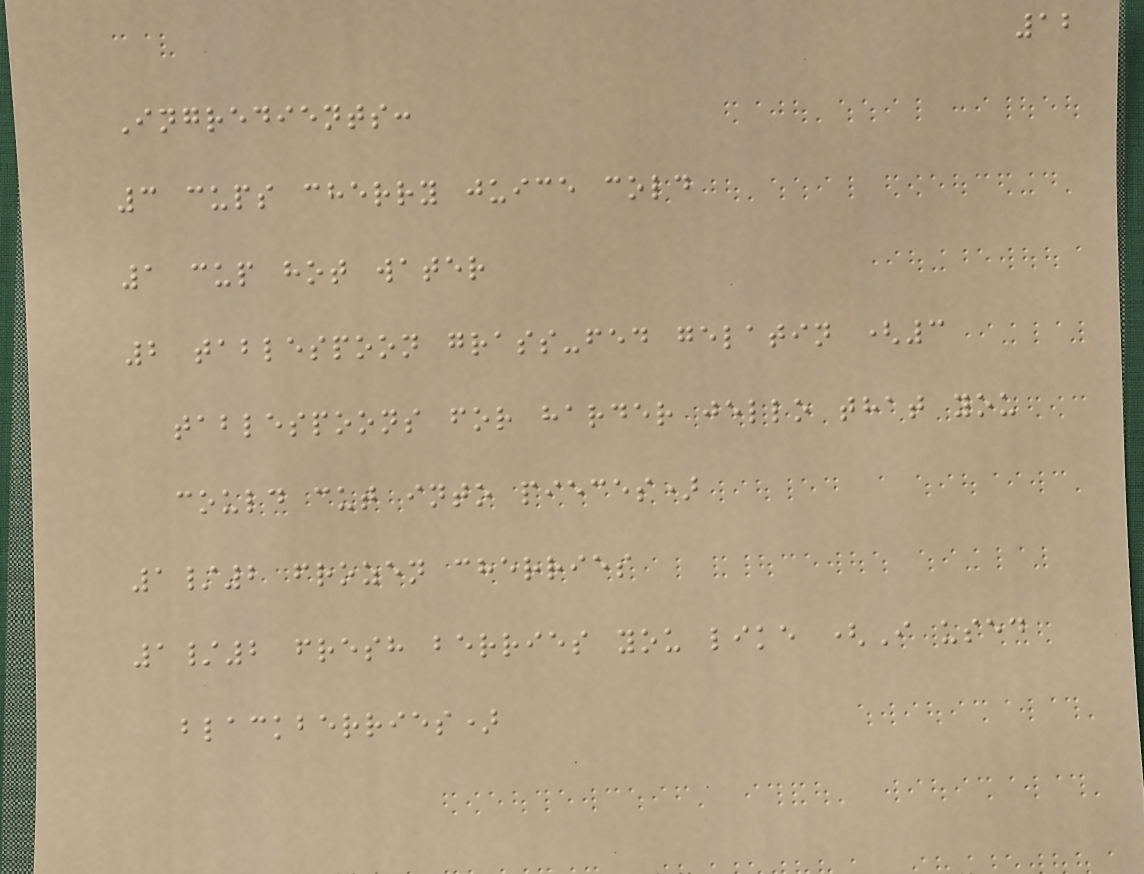12
Ingredients:
3 cups cherry juice cold
1 cup hot water
2 tablespoon grass-fed gelatin (3
tablespoons for harder jello that you
could cut into pieces)
1/2 frozen cherries
1/2 fresh berries you like (I used
blackberries)
